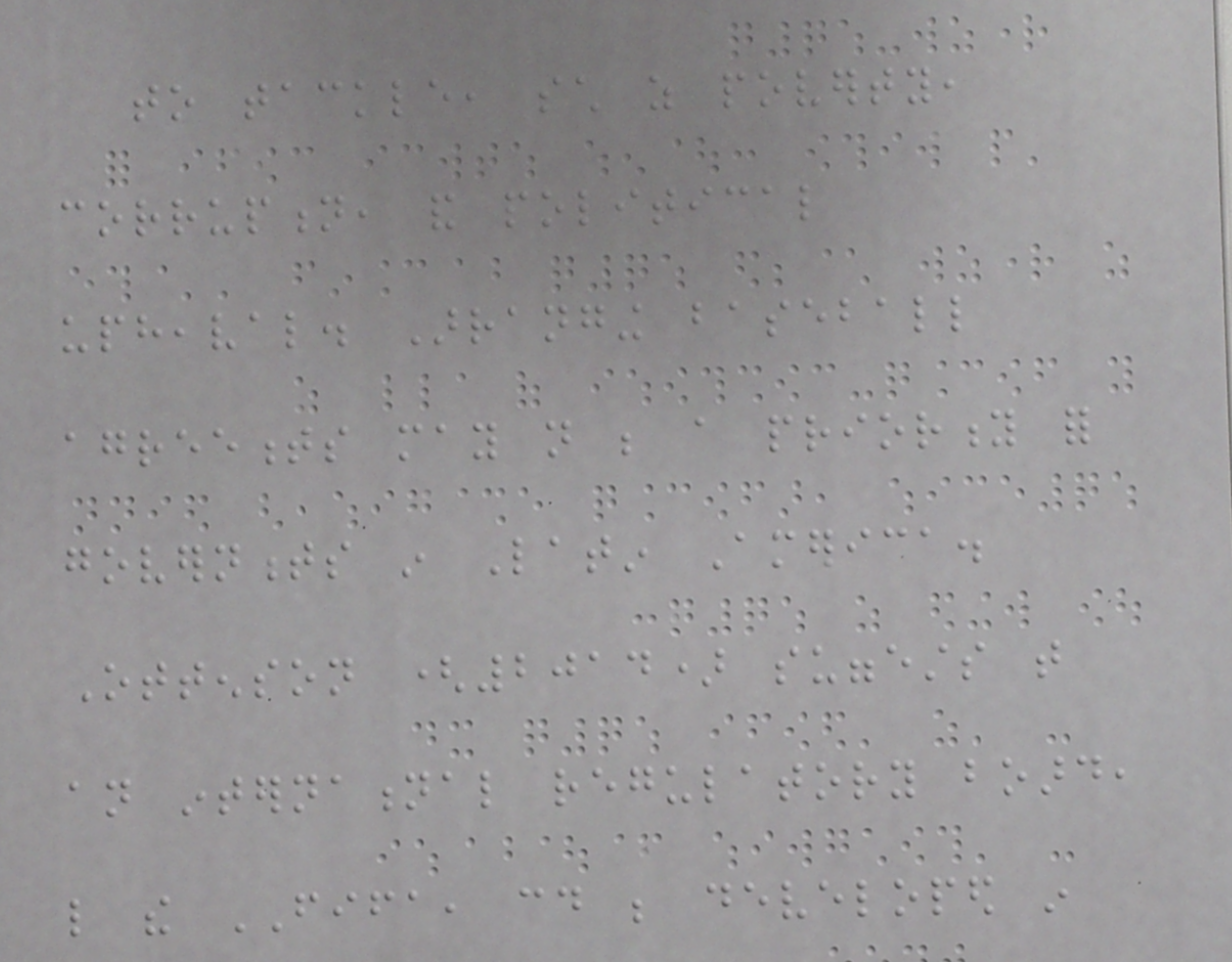to tackle, such as poverty,
corruption, and political
upheaval. Arranging baseball
agreements may not be a priority for
governments in Latin America.
Ottenson (2014) suggests that
an international regulatory board,
like the FIFA, could be developed in
